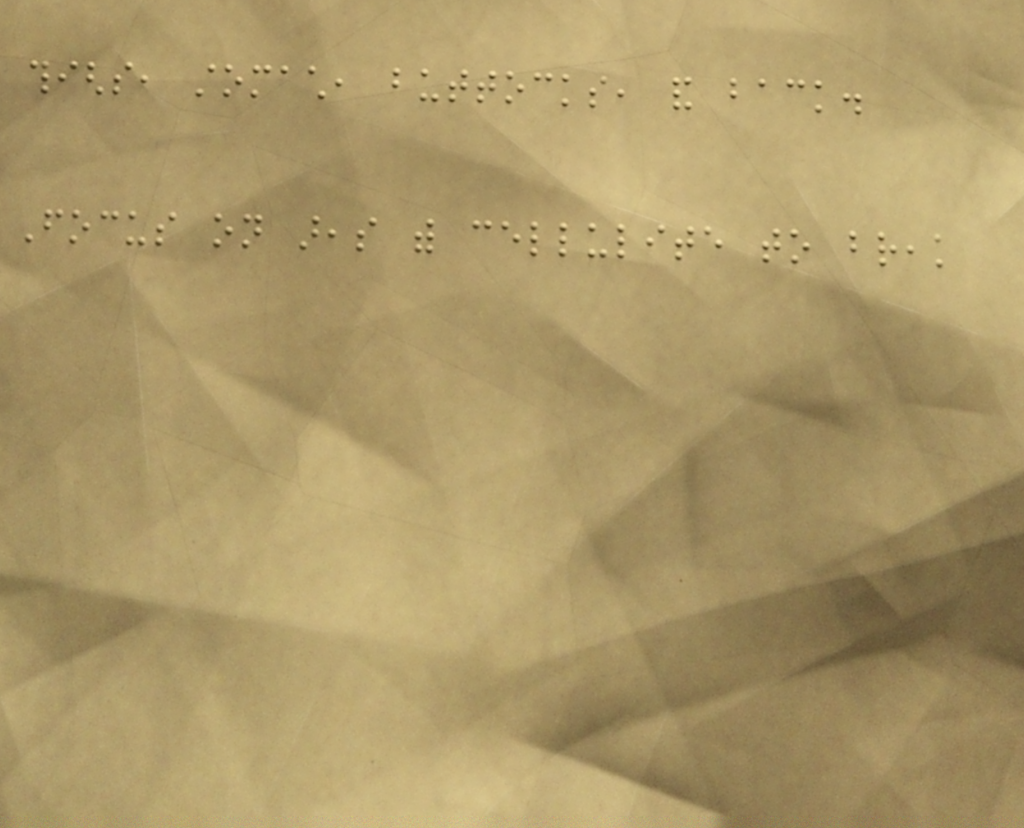thighs, stomach, buttocks, and back.
Focus on areas with cellulite to break
